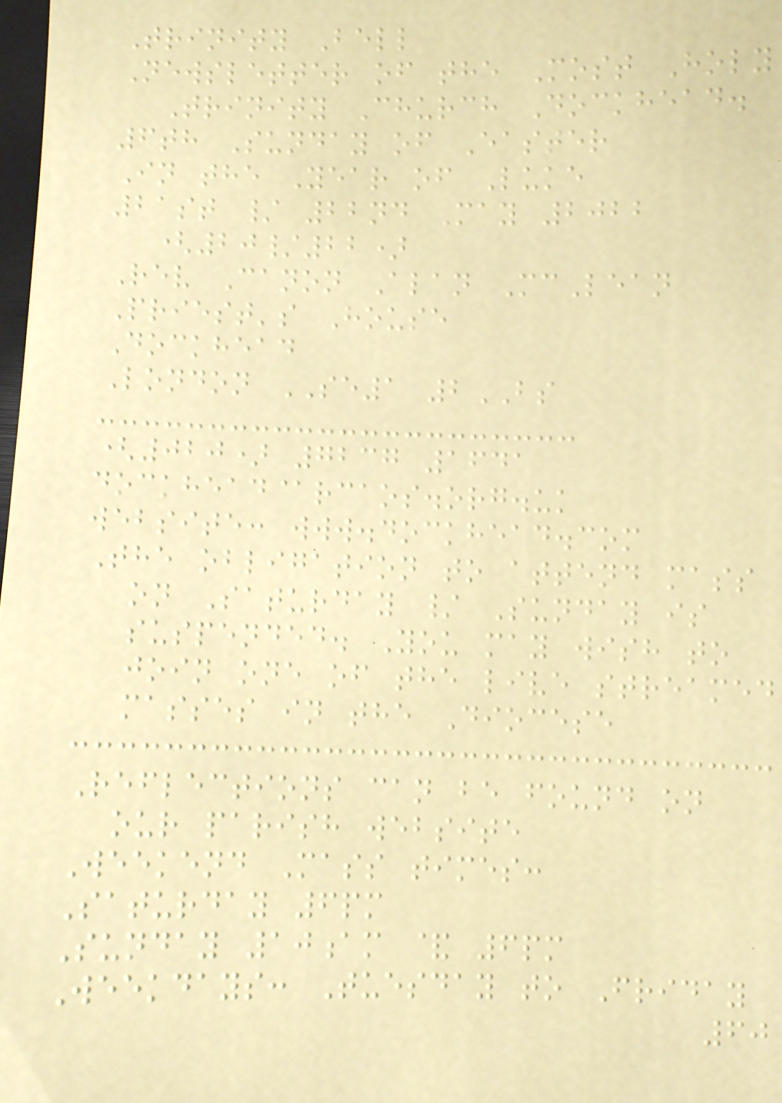Trinity Bell
Newsletter of the Most Holy
Trinity Church Dockhead.
6th Sunday of Easter
In the Year of Luke
21st / 22nd May 2022
(20/22)
Rev Canon Alan McLean
Priest's House
Dockhead
London SE1 2BS
(020) 7237 1641
dockhead@rcaos.org.uk
website: www.dockhead.com
The obligation to attend mass
on Saturday / Sunday is
suspended. You may wish to
join one of the live streamed
masses in the Diocese
Reflections can be found on
our parish website
Weekend Mass times:
Saturday 6pm
Sunday 10am & 6pm
Weekdays: Tuesday to Friday
60
